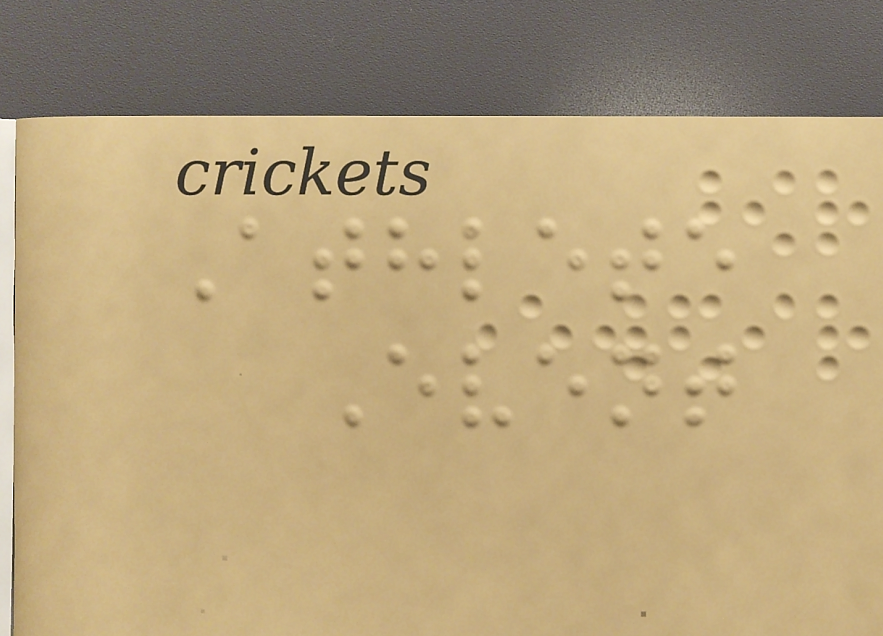Athlete
Event
